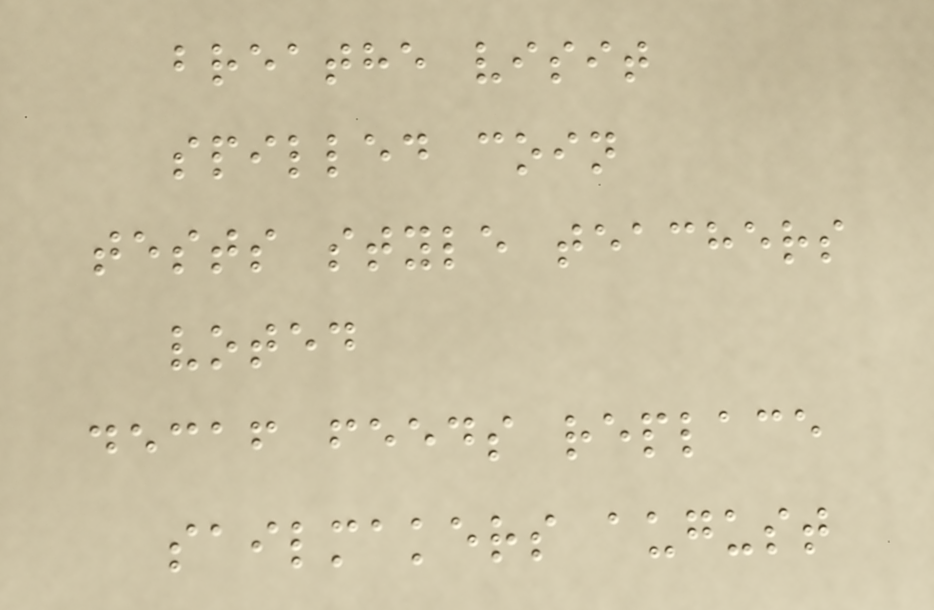breathe visit
spilled coin
tests style teachers
voted
decaf feeds replace
sailmakers august
